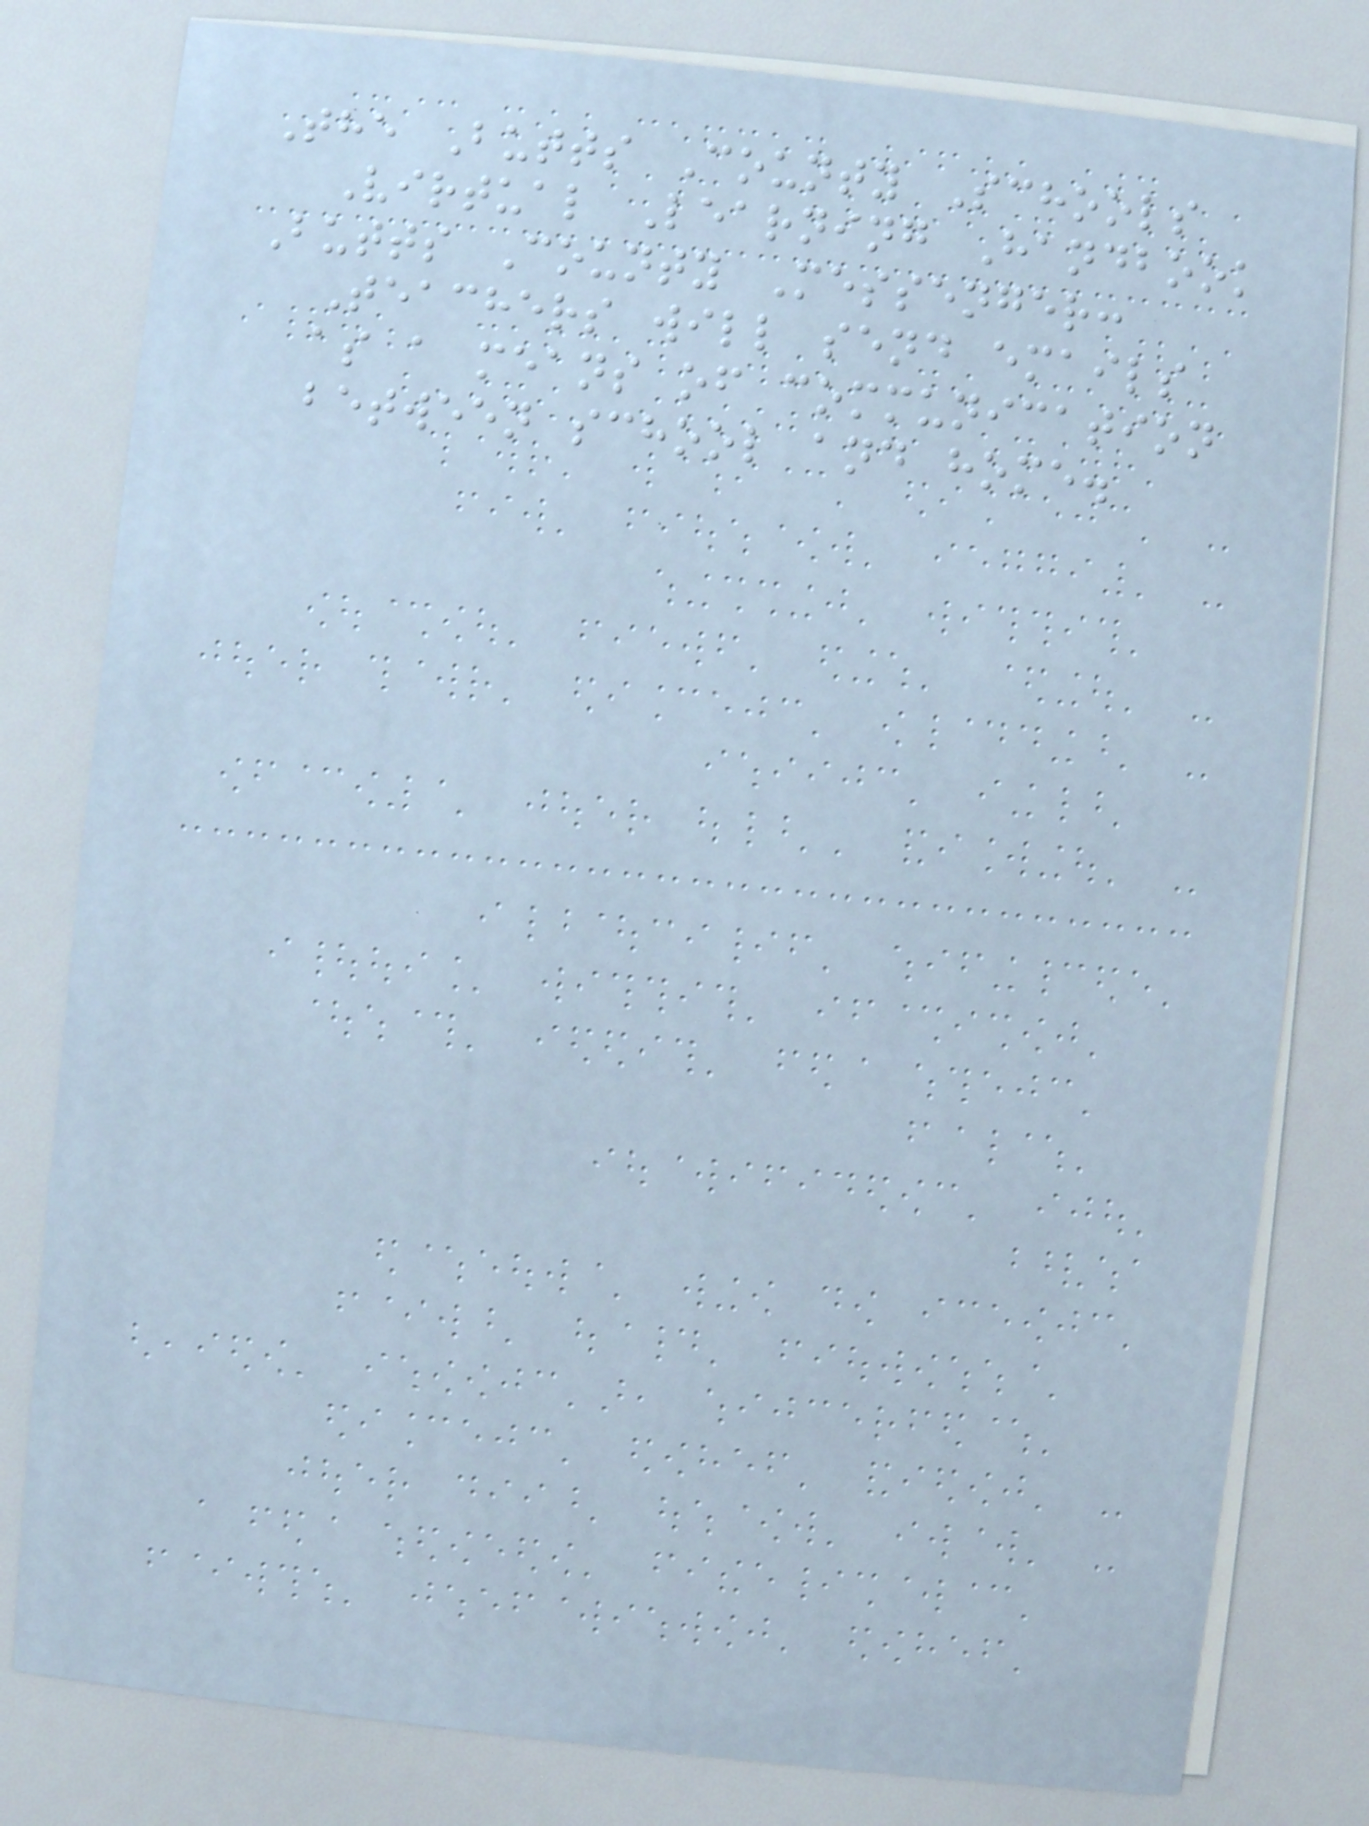The Butts County Schools
Virtual Learning Handbook
Butts County Messenger:
Teachers will send emails
as a means of communication
between school and home.
